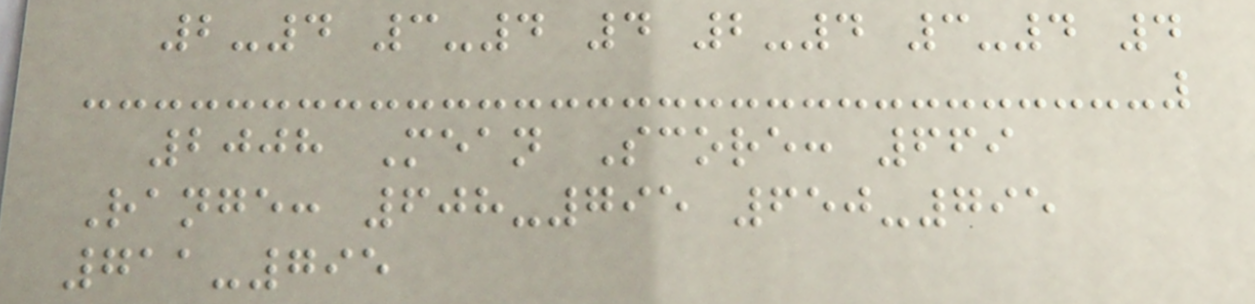2-4 3-4 4 2-4 3-4 4
2008 Mean Score: 669
Range: 608-795 650-795
711-795
